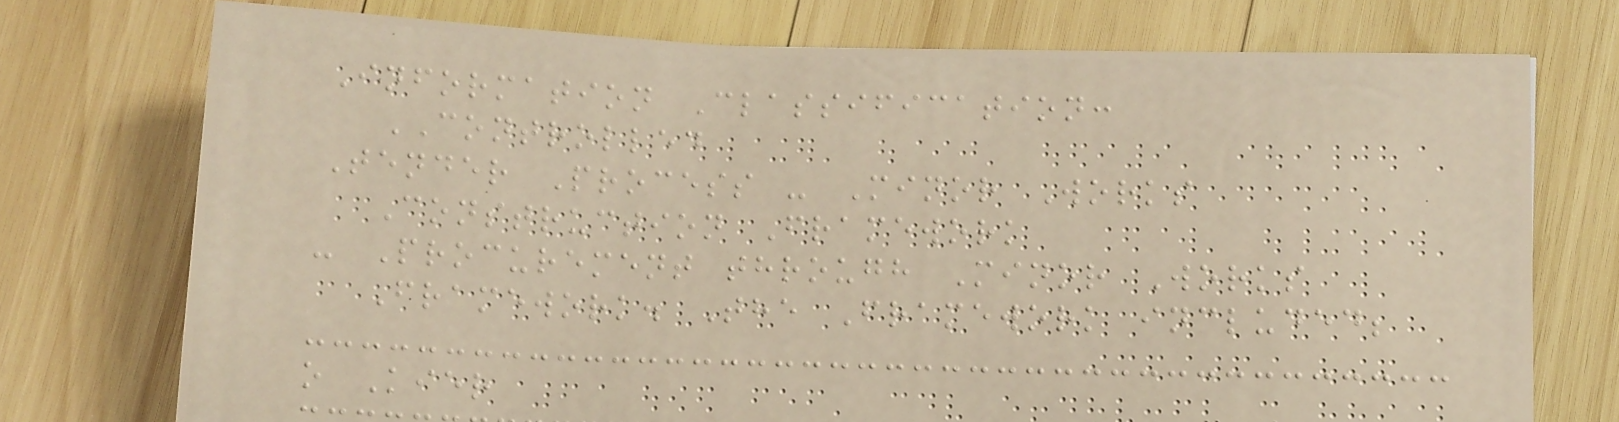Information Classification:
CONTROLLED
Tender Process - Minor Works
Construction Framework
- Procurement through Minor Works
Framework. The Framework included;
o Kier
